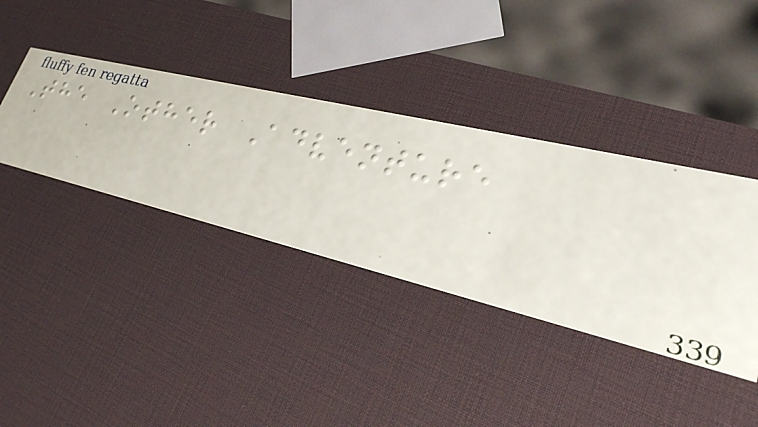The Other Adventure
